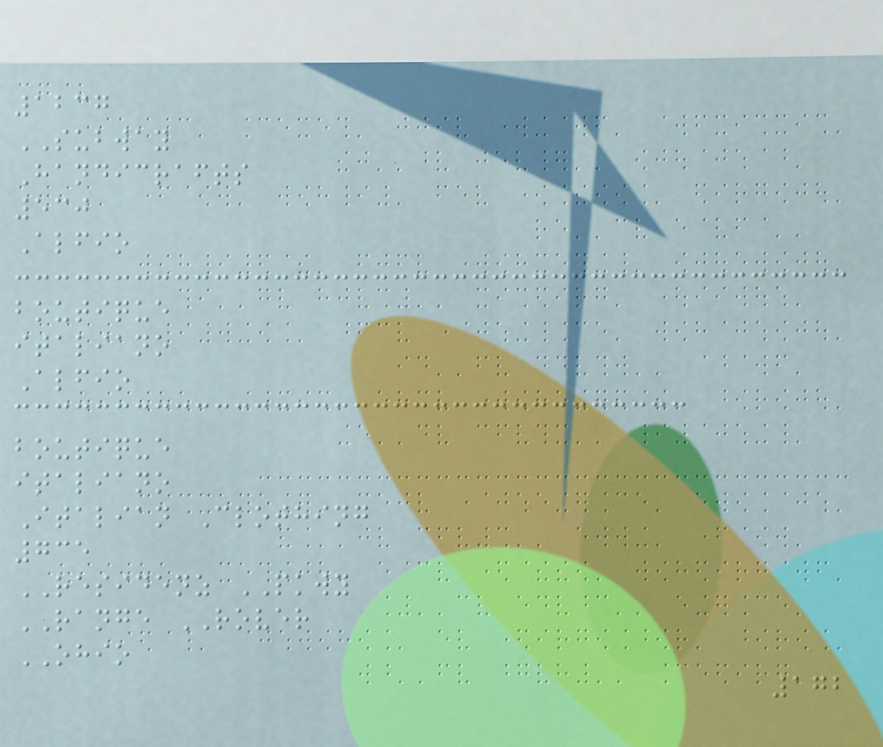1237
SUBWAY
Handicrafts
530
Alfio
boutique
italiano
Alfio
boutique
italiano
Italian Clothing
735
RESIDENZ PKWY
RANGE ROVER
OHIO
172
